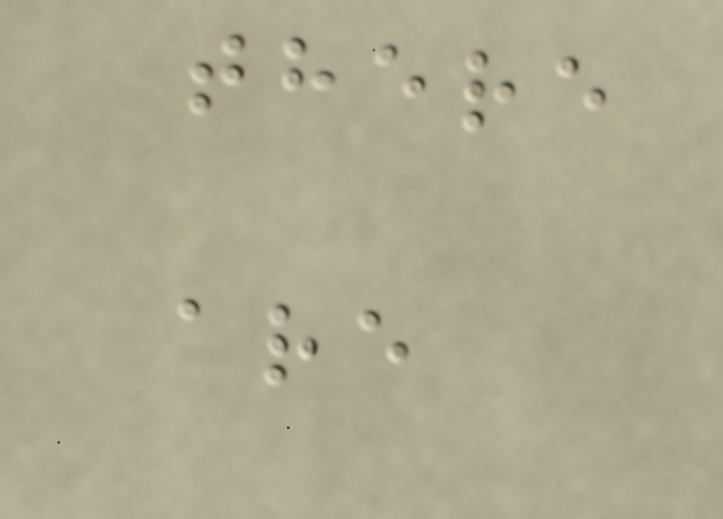there
are
